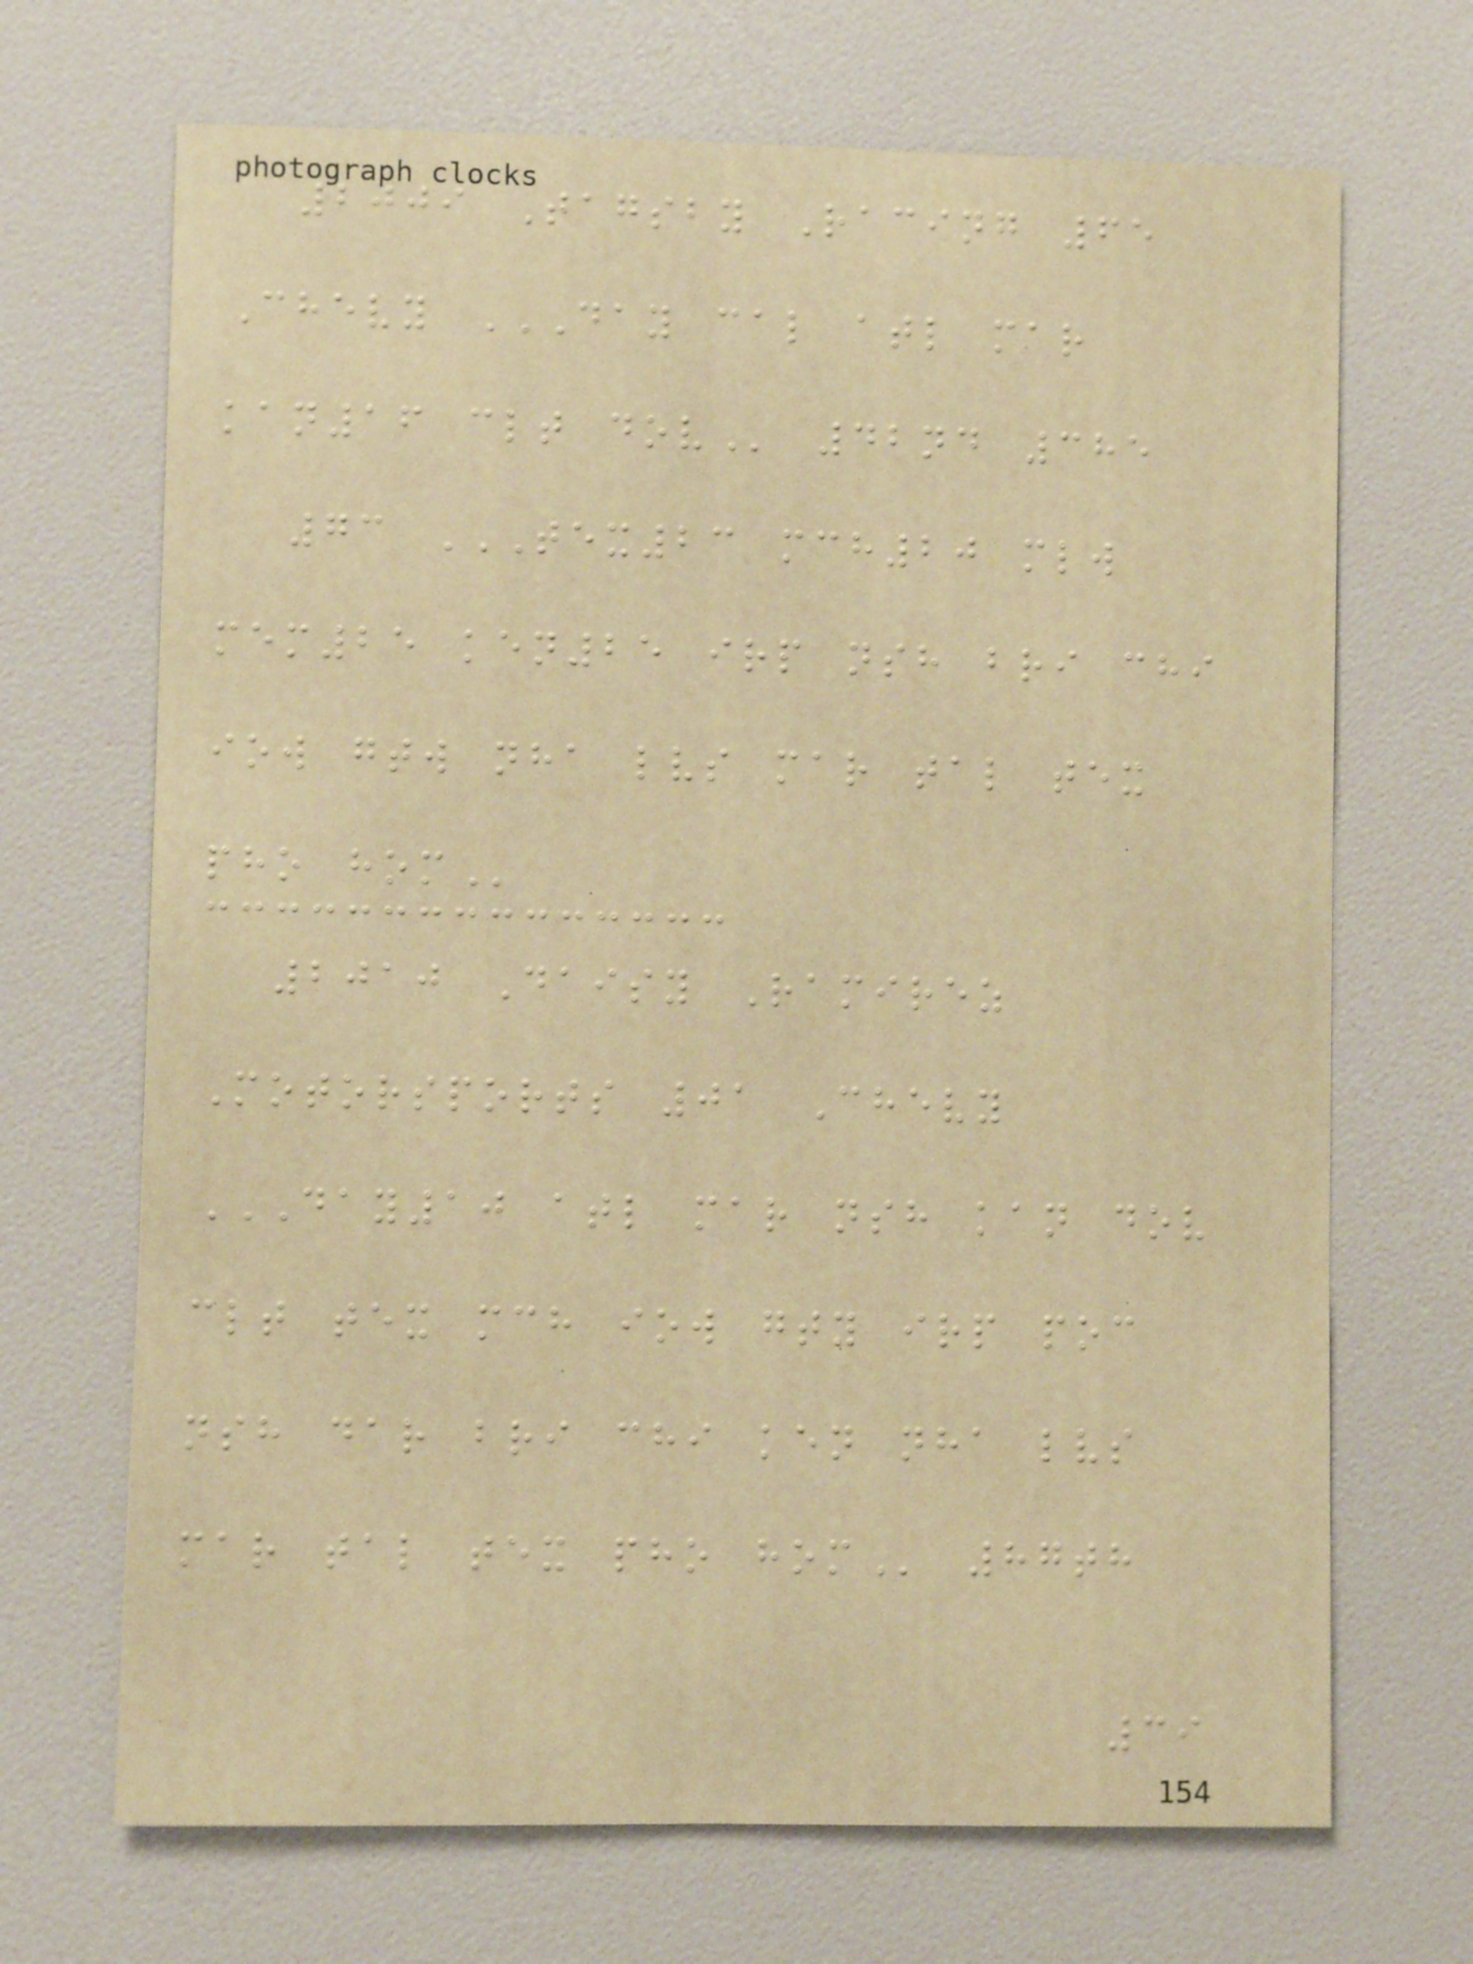2009 Tagsby Racing 65
Chevy DAY CAL ATL MAR
KAN16 CLT DOV 42nd 385
73 TEX23 MCH20 MLW
MEM25 KEN25 IRP NSH BRI CHI
IOW GTW NHA LVS MAR TAL TEX
PHO HOM
2010 Daisy Ramirez
Motorsports 01 Chevy
DAY10 ATL MAR NSH KAN DOV
CLT TEX MCH IOW GTY IRP POC
NSH DAR BRI CHI KEN NHA LVS
MAR TAL TEX PHO HOM 87th
39
